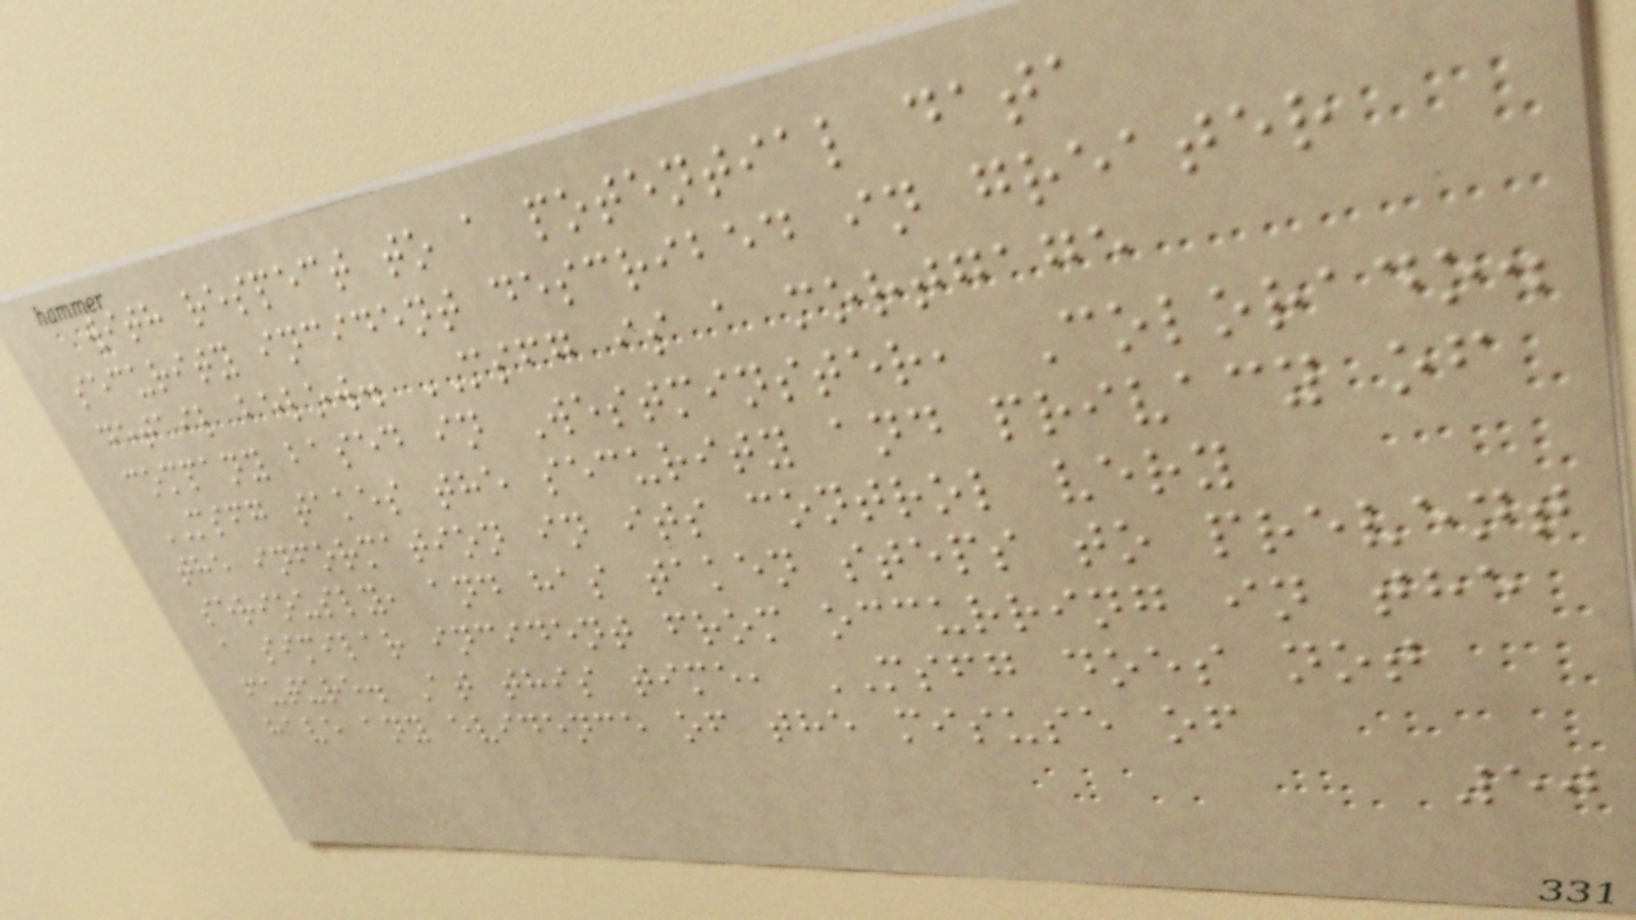with respect to a potential data
security incident described in greater
detail below. MSFG is a mortgage
company based in Westminster, Colorado.
MSFG takes the security and privacy of
the information in its control very
seriously, and has taken steps to prevent
a similar incident from occurring in the
future. At this time, MSFG does not
have any evidence of the misuse of
50
